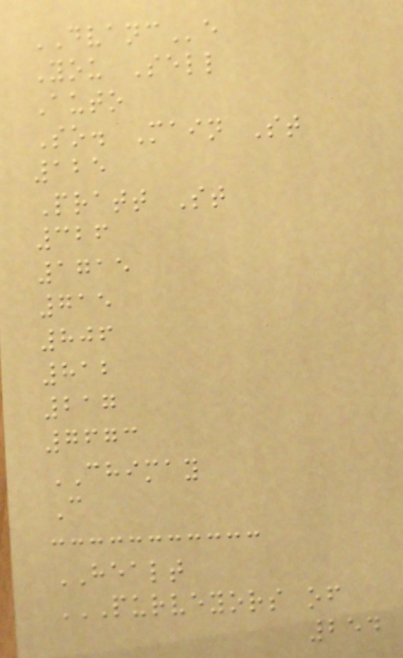DVANCe
You Sell
Auto
So. Main St
125
Pratt St
326
1715
715
806
812
217
7673
CHIMAY
C
HEALT
PURVEYORS OF
254
